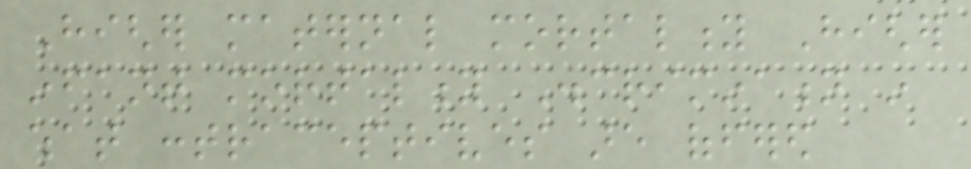Higher maternal mortality Higher
infant mortality Discrimination in
what contraceptives are offered
